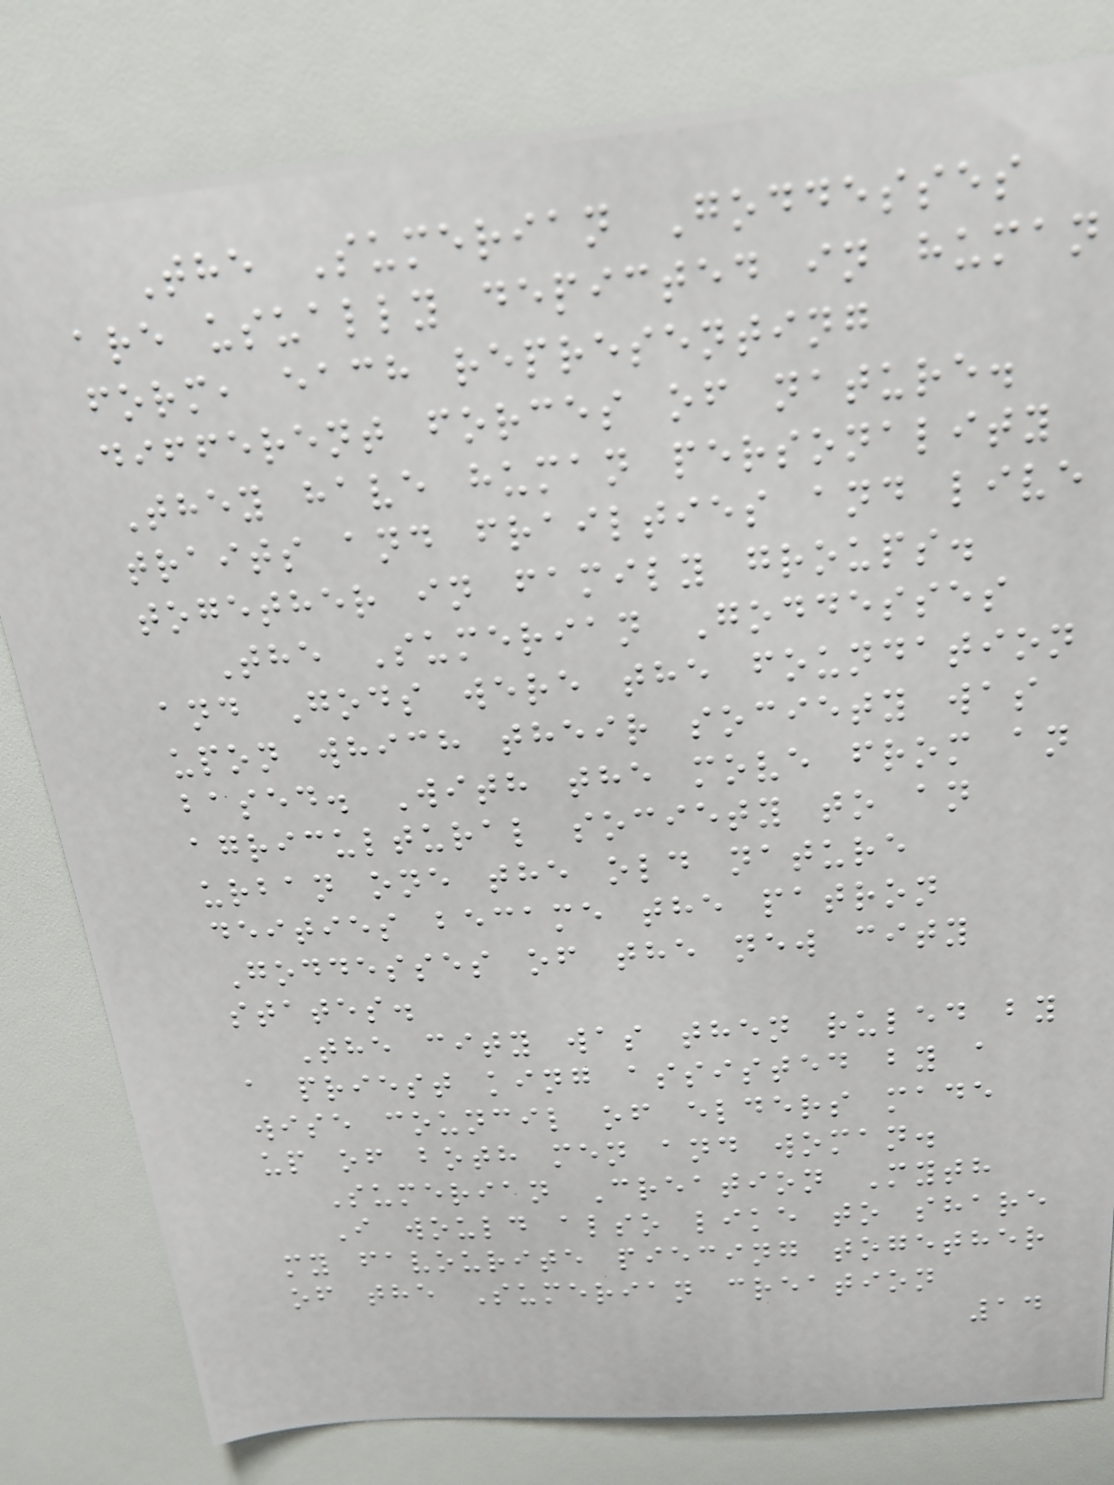The Sumerian Goddesses
are usually depicted in human
form, each representing
different forces of nature.
They have human personality
traits and frailties and live
together in family groups.
The Sumerian Goddesses
and Gods were the foundation
upon which their society was
based. With the move from an
agricultural society to an
urban one the old nature
deities became the patron
Goddesses of the new city
states.
The city was then ruled by
a priest king assisted by a
wise council of elders made
up of both men and woman.
Sumerian Creation Myth
I would also like to share
my favourite piecing together
of the Sumerian creation
14
